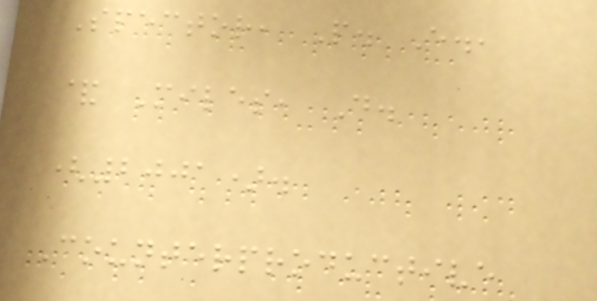Spector, P. E.,
& Miles, D.
(2001).
Counterproductive
